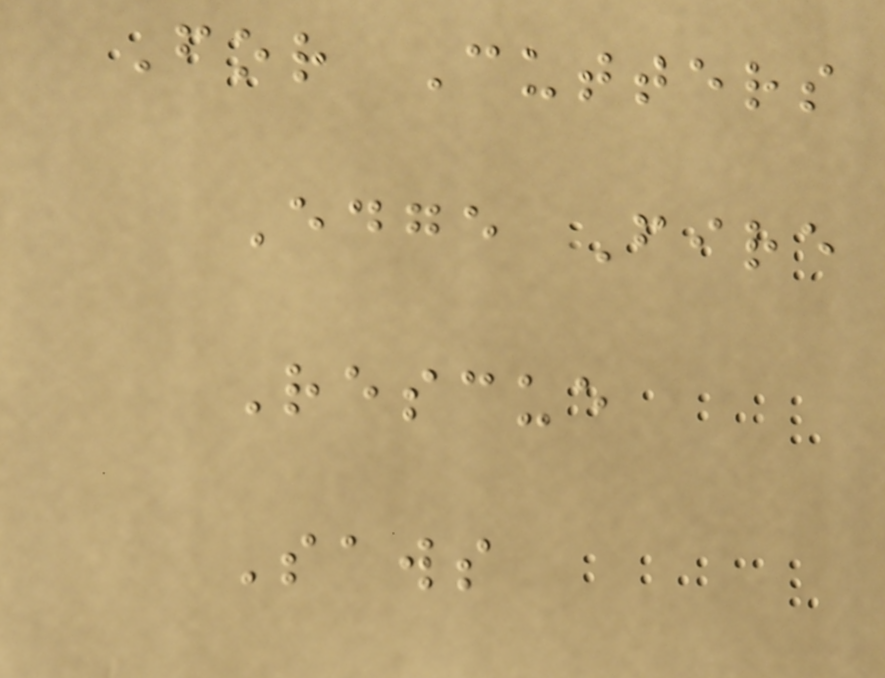For Cutters
Edge Fire
Rescue
Saws
